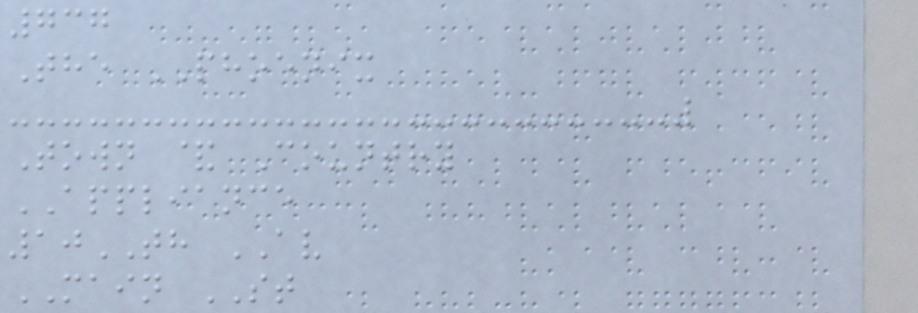737
The PHOENIX
Town & Country
APPLIANCE
10TH AV
MAIN ST
